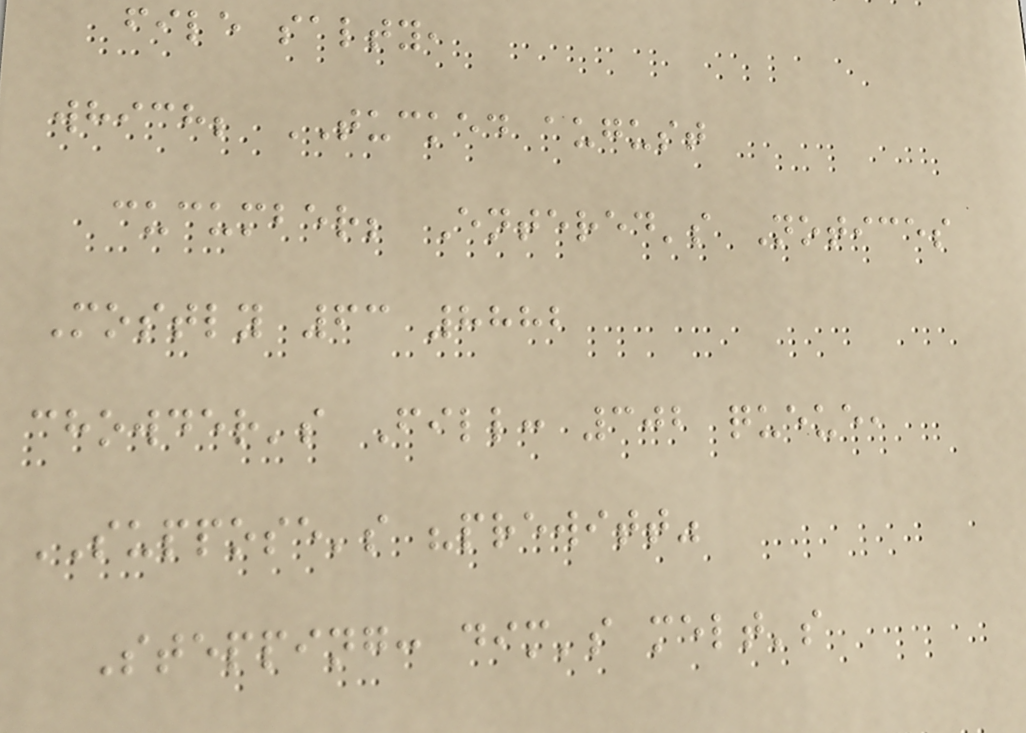file salty,
which; TUCKED august
cucumber; Entered's Notices
Mostly 63 8882
chowder's Fill: 302 queue,
SUPPOSE's "prewitt"
Stepping: dim's melt's
